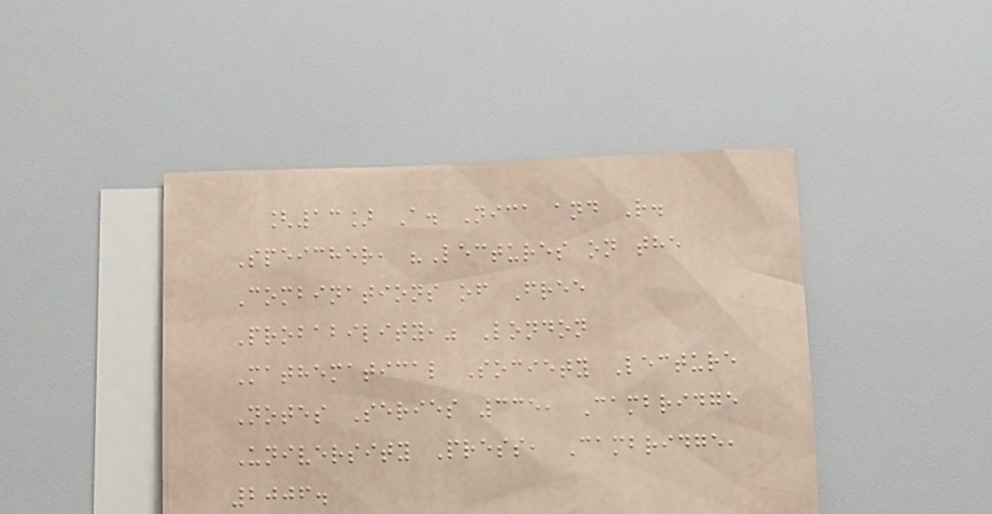[13] A. Nica and R.
Speicher, "Lectures on the
Combinations of Free
Probability," London
Mathematical Society Lecture
Notes Series 335, Cambridge
University Press, Cambridge,
2006.
